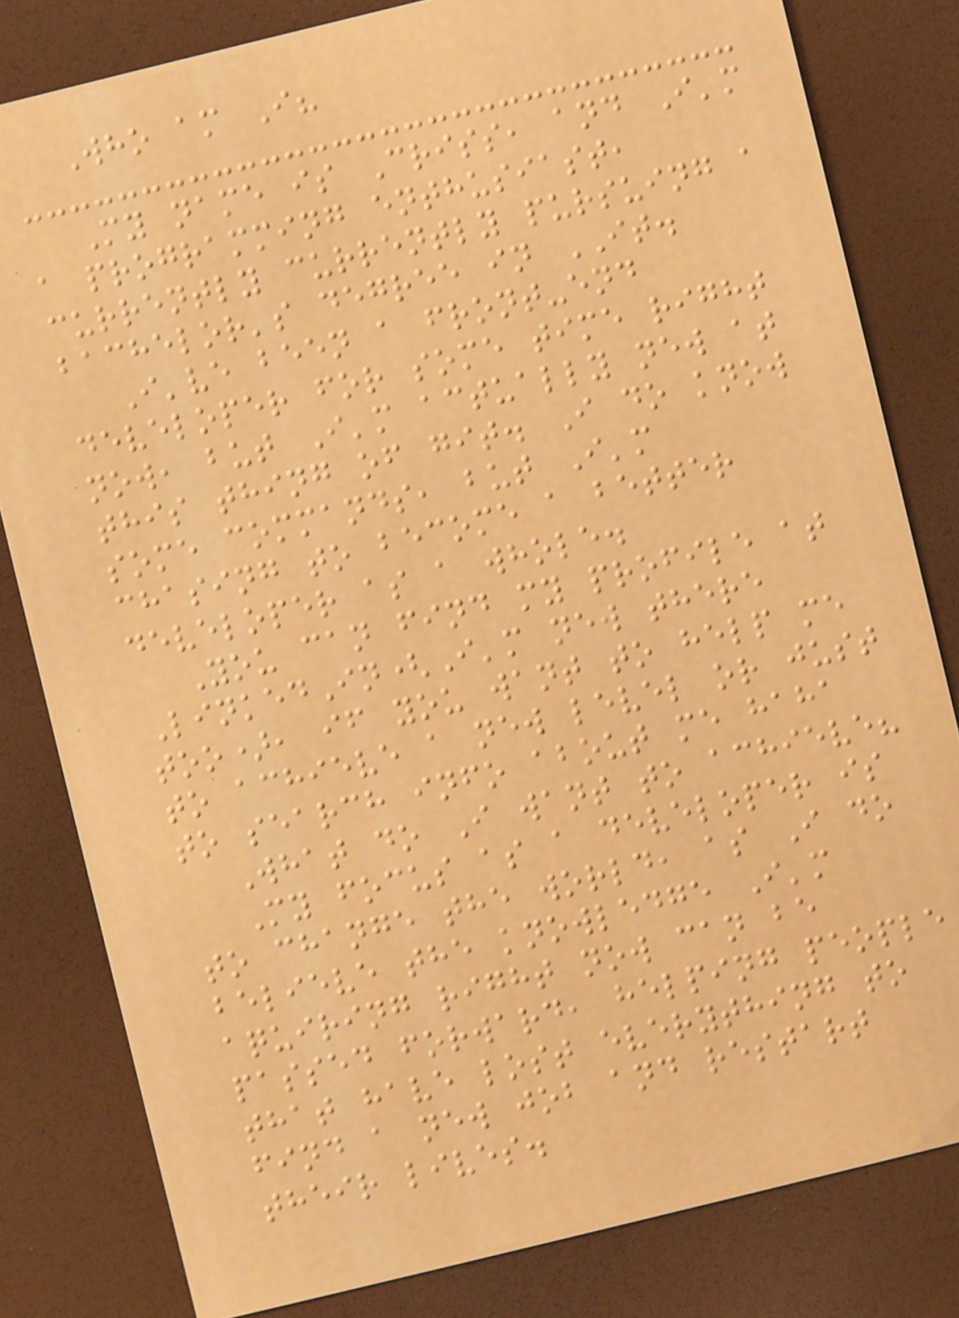Who am I?
My name is Criss, and I'm
a programming enthusiast,
currently currently pursuing a
bachelor's degree in IT.
I've been a front-end
developer for some time right
now, but I'm actually new at
this thing of git. I do know
some commands, but I'm
chasing to become a better
developer as a whole.
You can find my profile at
LinkedIn(I'm new there
too), if you want to help me
to achieve a new level or just
to search info about me haha
What do I want to achieve?
My focus as a developer is
to change the world, as I do
believe the knowledge I'm
aquiring right now can be
passed forward, helping people
that have lost everything to
find a new job and restart
their lives.
